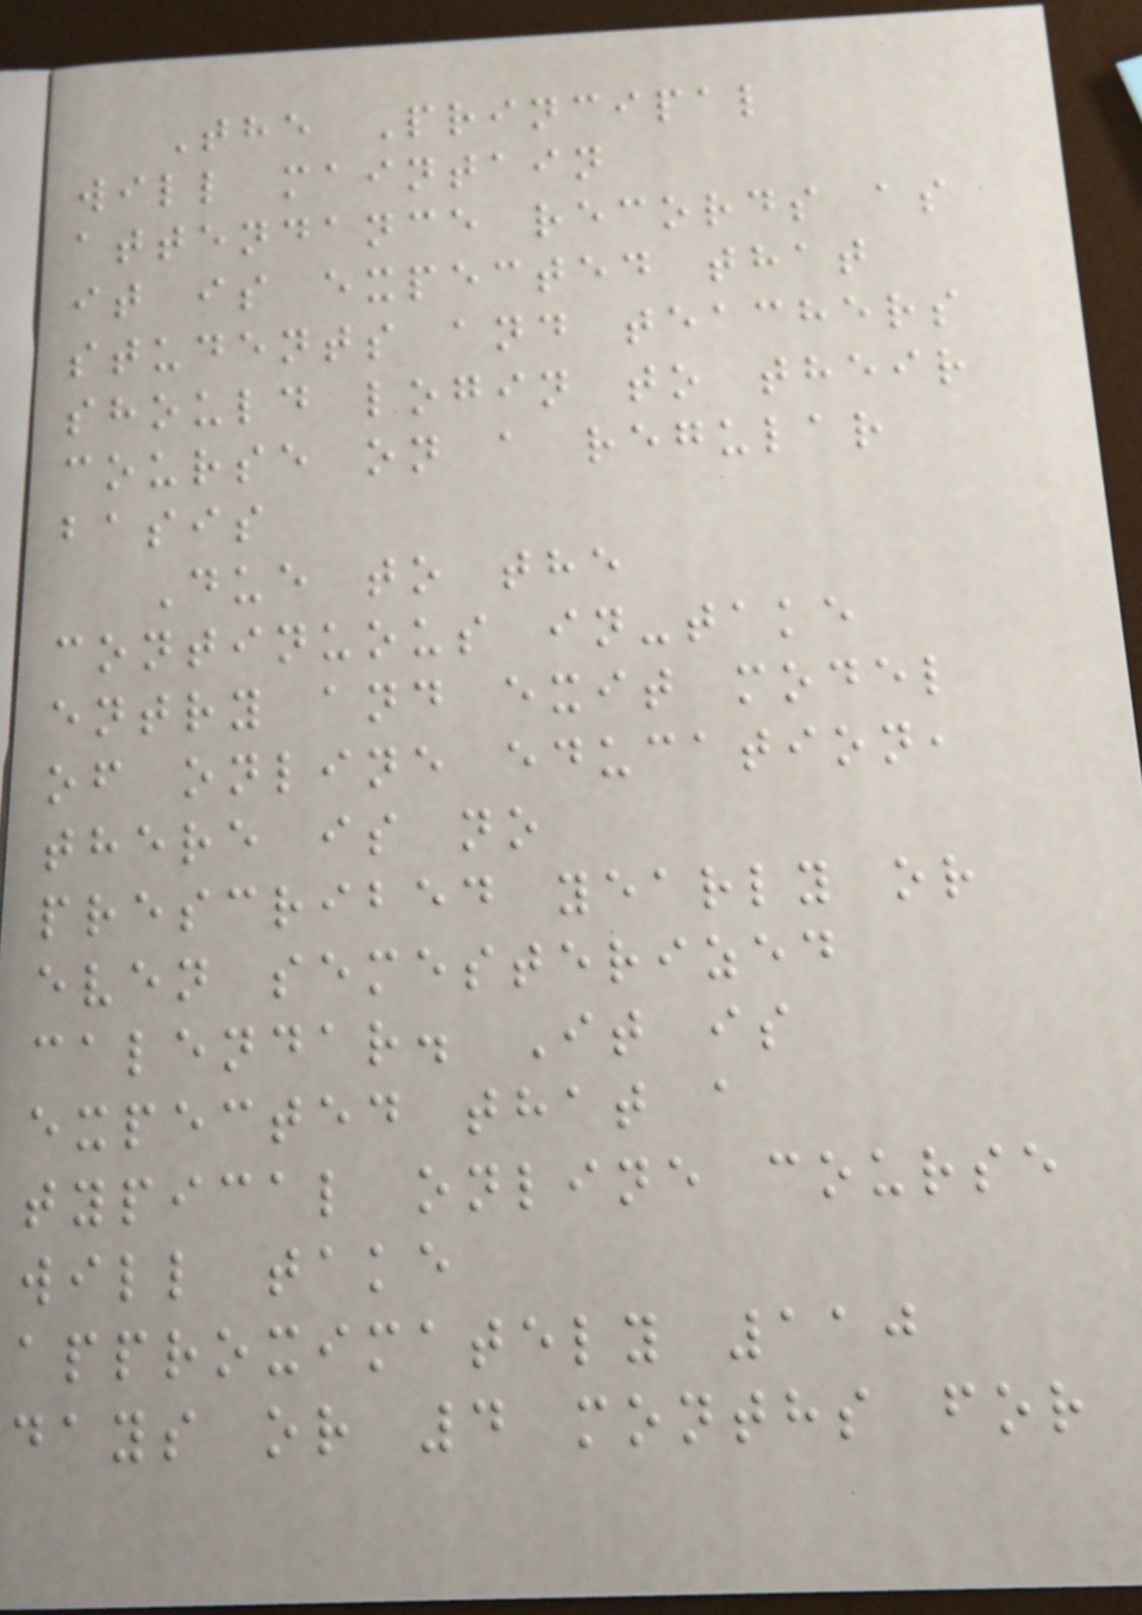The Principal
will maintain
attendance records as
it is expected that
students and teachers
should login to their
course on a regular
basis
Due to the
continuous in-take
entry and exit model
of online education,
there is no
prescribed yearly or
even semesterized
calendar. It is
expected that a
typical online course
will take
approximately 110
days or 4 months for
